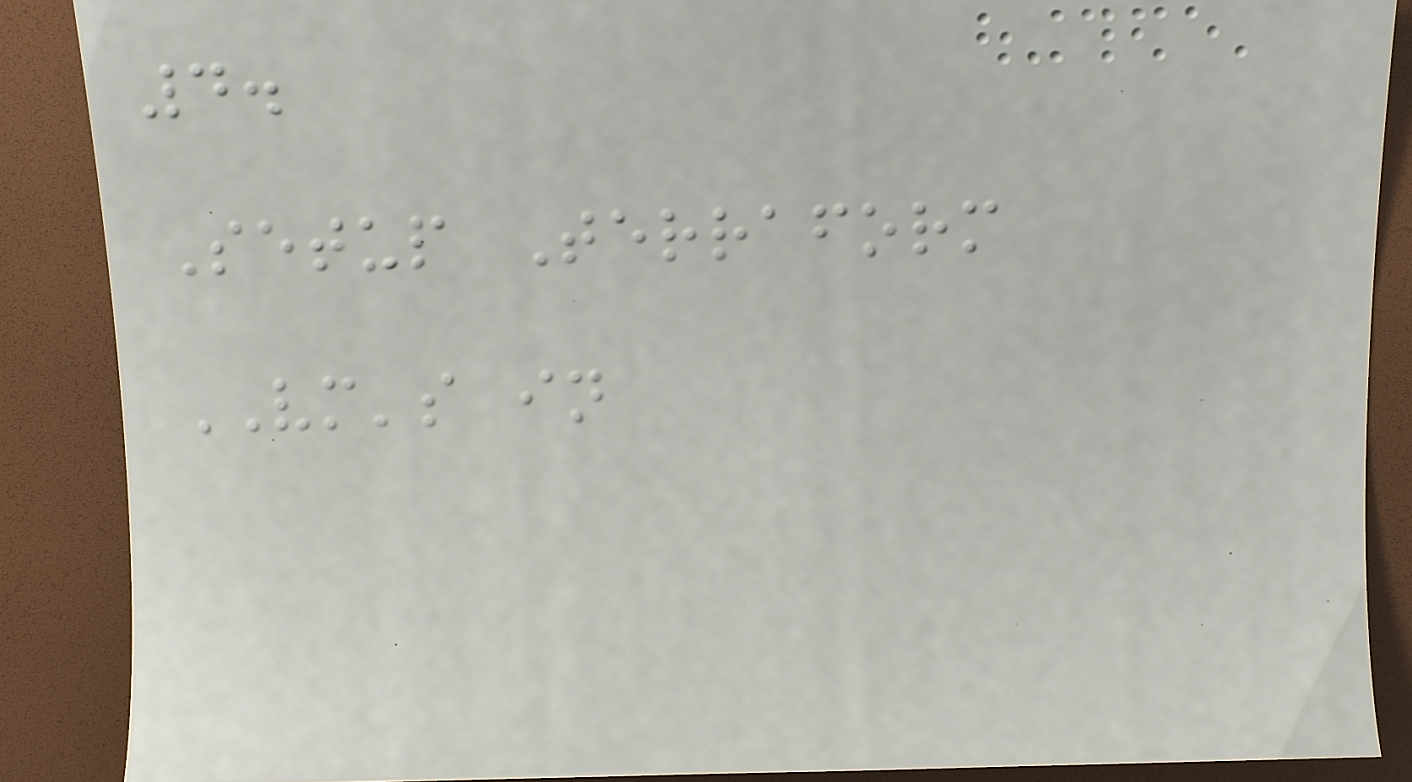4.
Setup Terraform
VM's in
